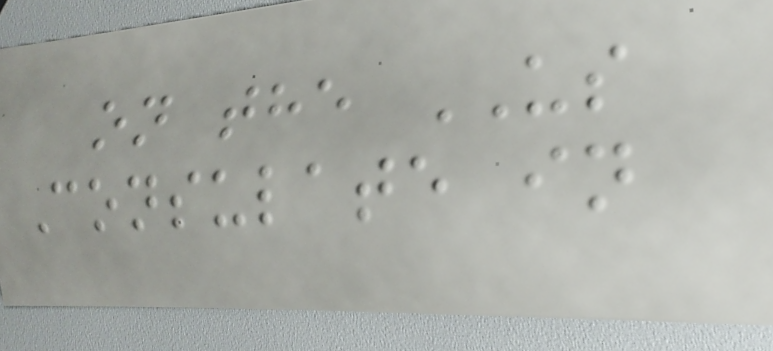on the US
Consulate in
